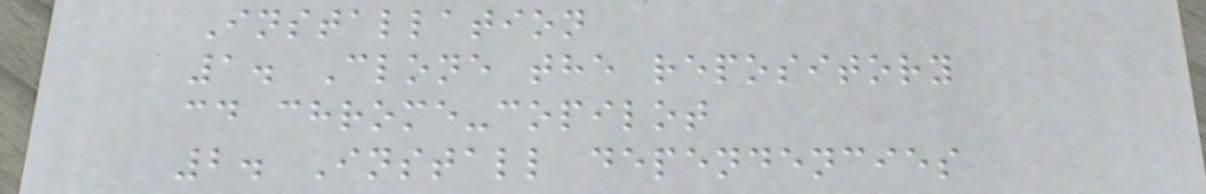Installation
1. Clone the repository
cd chrome-copilot
2. Install dependencies
